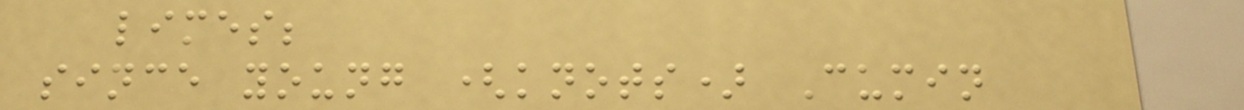limes;
since young (knots) Cumin
